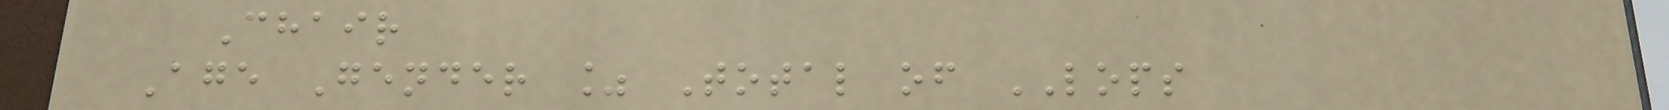Chair
Age Gender % Total of LOPS
